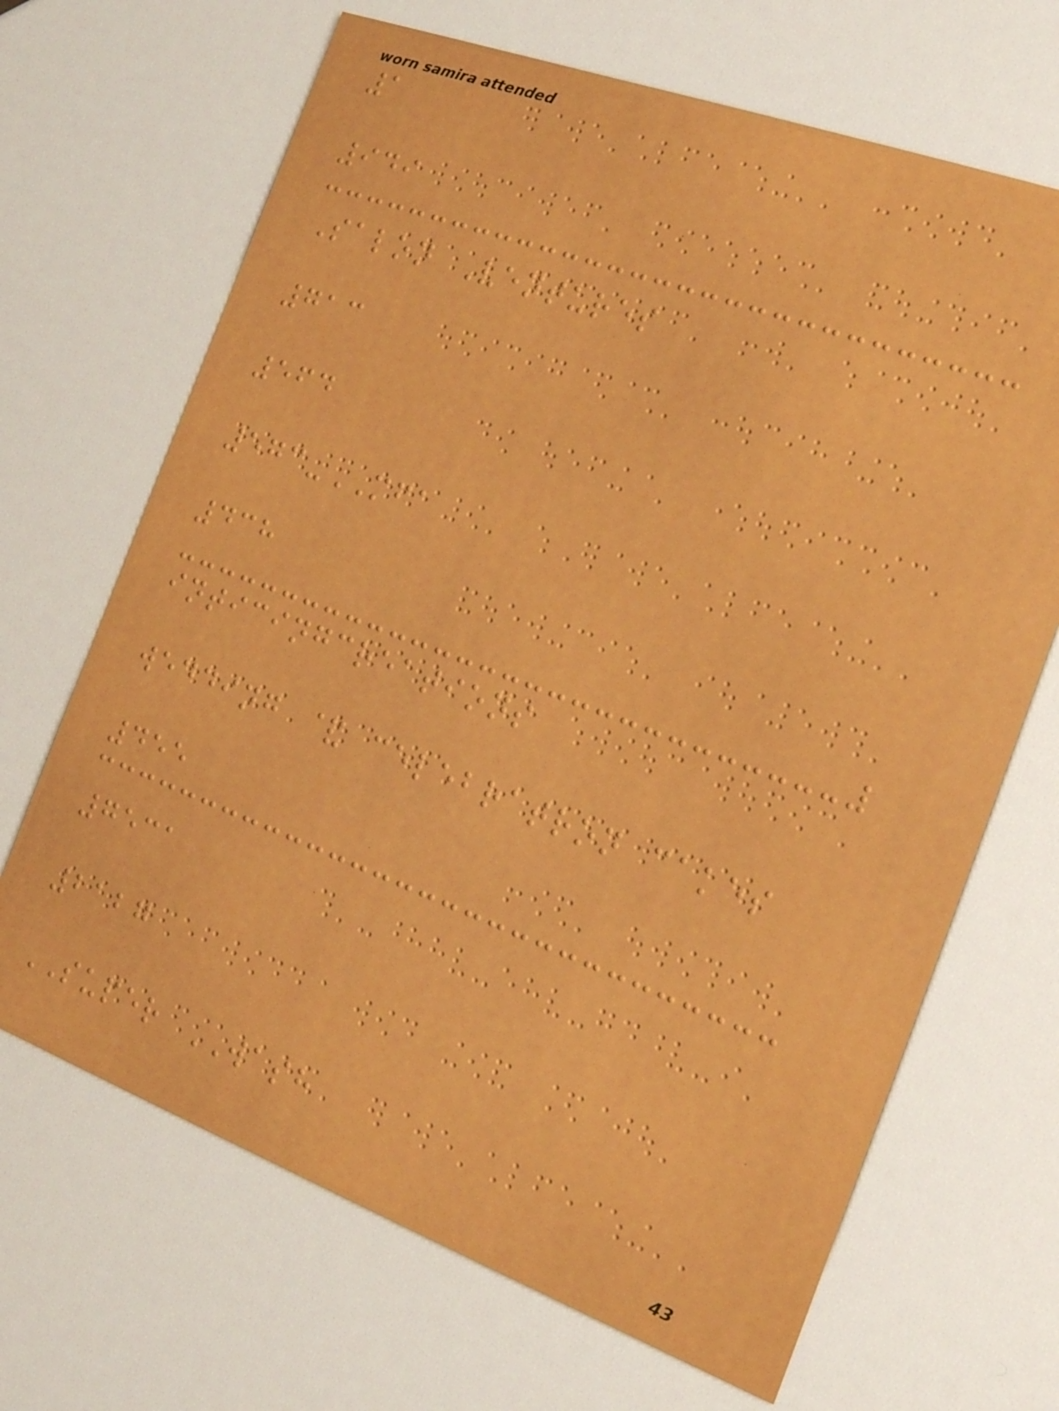1
949
Salon Ventures
713
564
573-MFA
438
inticingcreations
wedding & celebratron cakes
455
7531
2127
SUPER WASH
